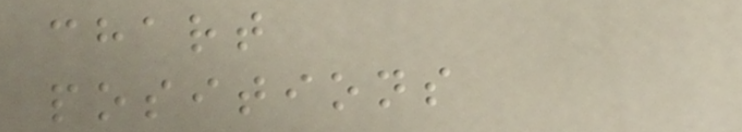chart
positions
